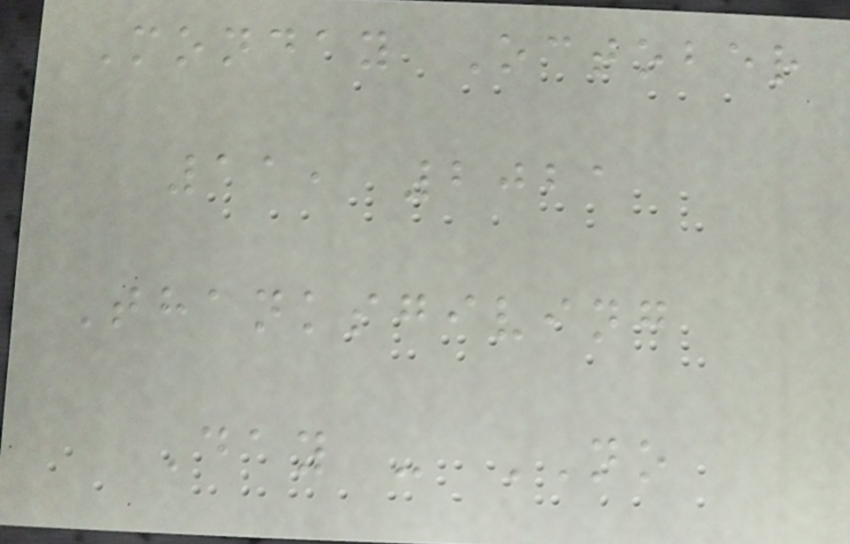Monday October
11, 2021
Thanksgiving
Day - NO
